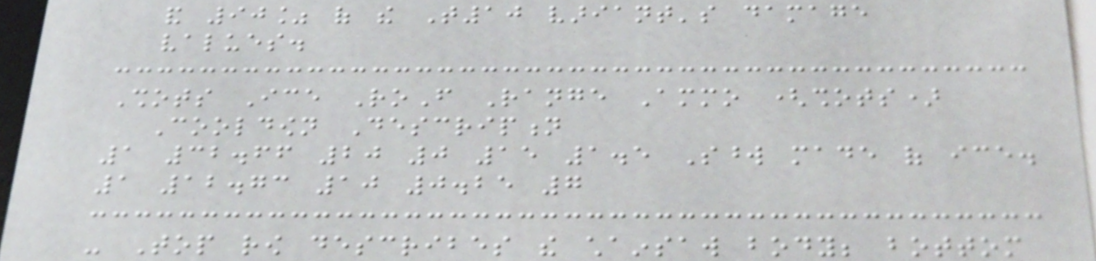and 90% of the T10 variant's damage
values.
Shots Ice RoF Range Ammo (shots)
Cooldown Description
1 32.66 20 0 15 1.5 Sword made of ice.
1 12.73 10 0.25 7
- Top row describes the chainsaw body; bottom
